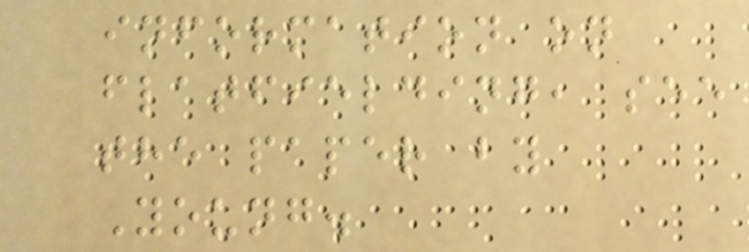information on
flatfielding, see
the paper by
Young.
